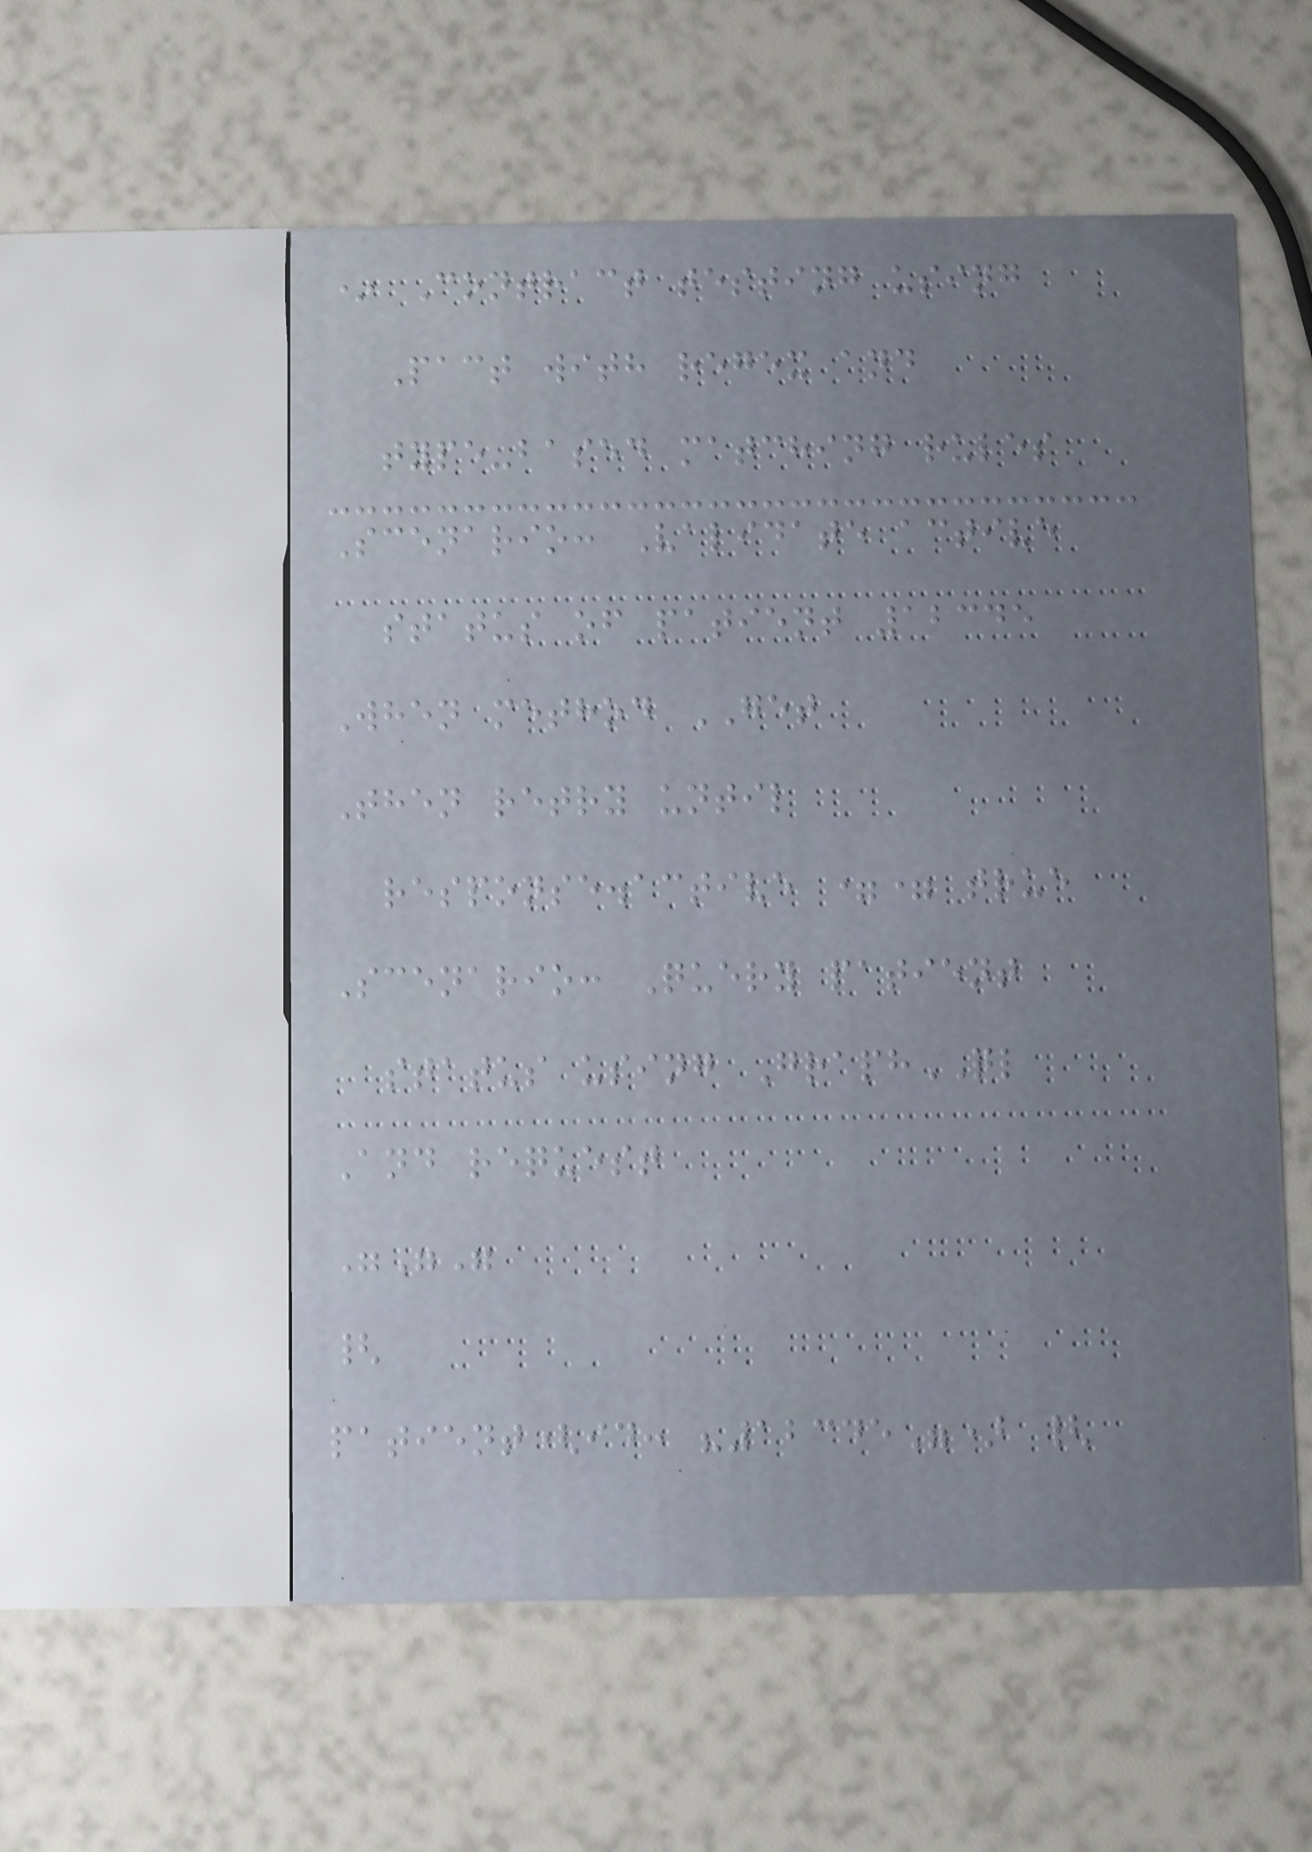* Contract testing using
Pact with regex and
type-based matching rules
Scenario: Validate active
status of patient 12345
When method GET
Then retry until
response.active == true
Scenario: Query patient
status using GraphQL
And request
"""
{
patient(id: "12345") {
